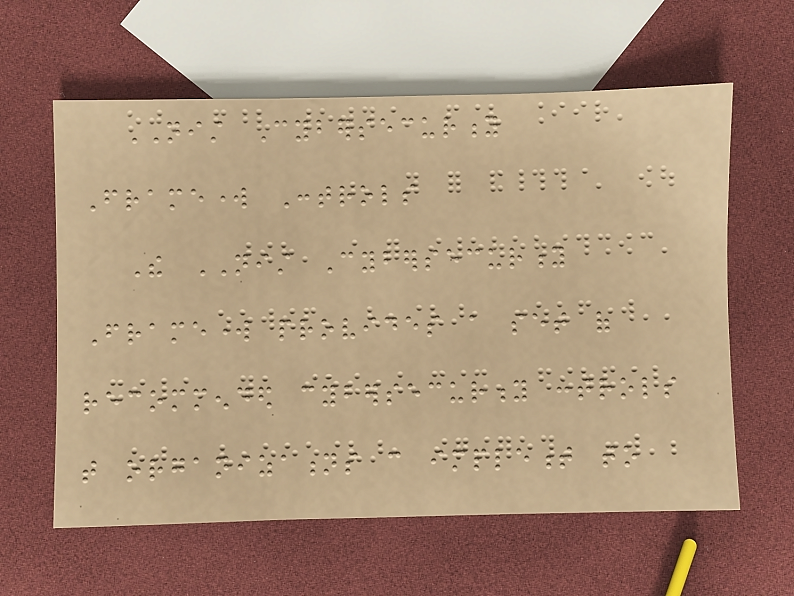NIST Cybersecurity
Framework Controls
The NIST Cybersecurity
Framework provides a set of
recommended cybersecurity controls
that organizations can implement to
